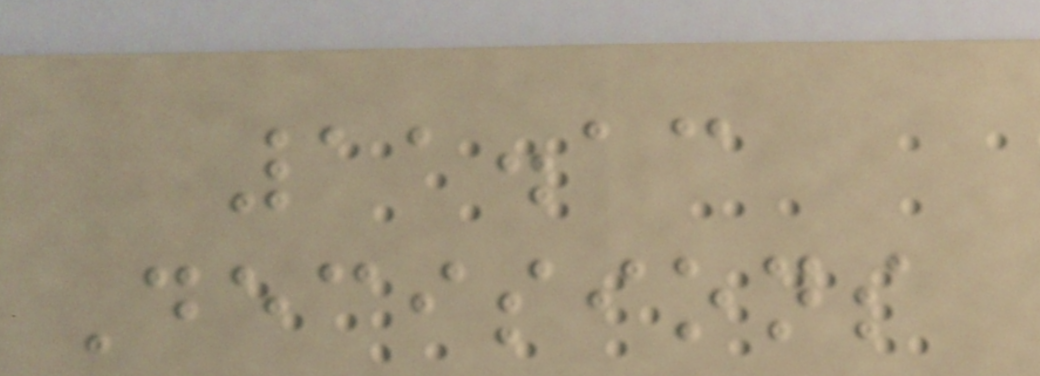11.13
Decisions
